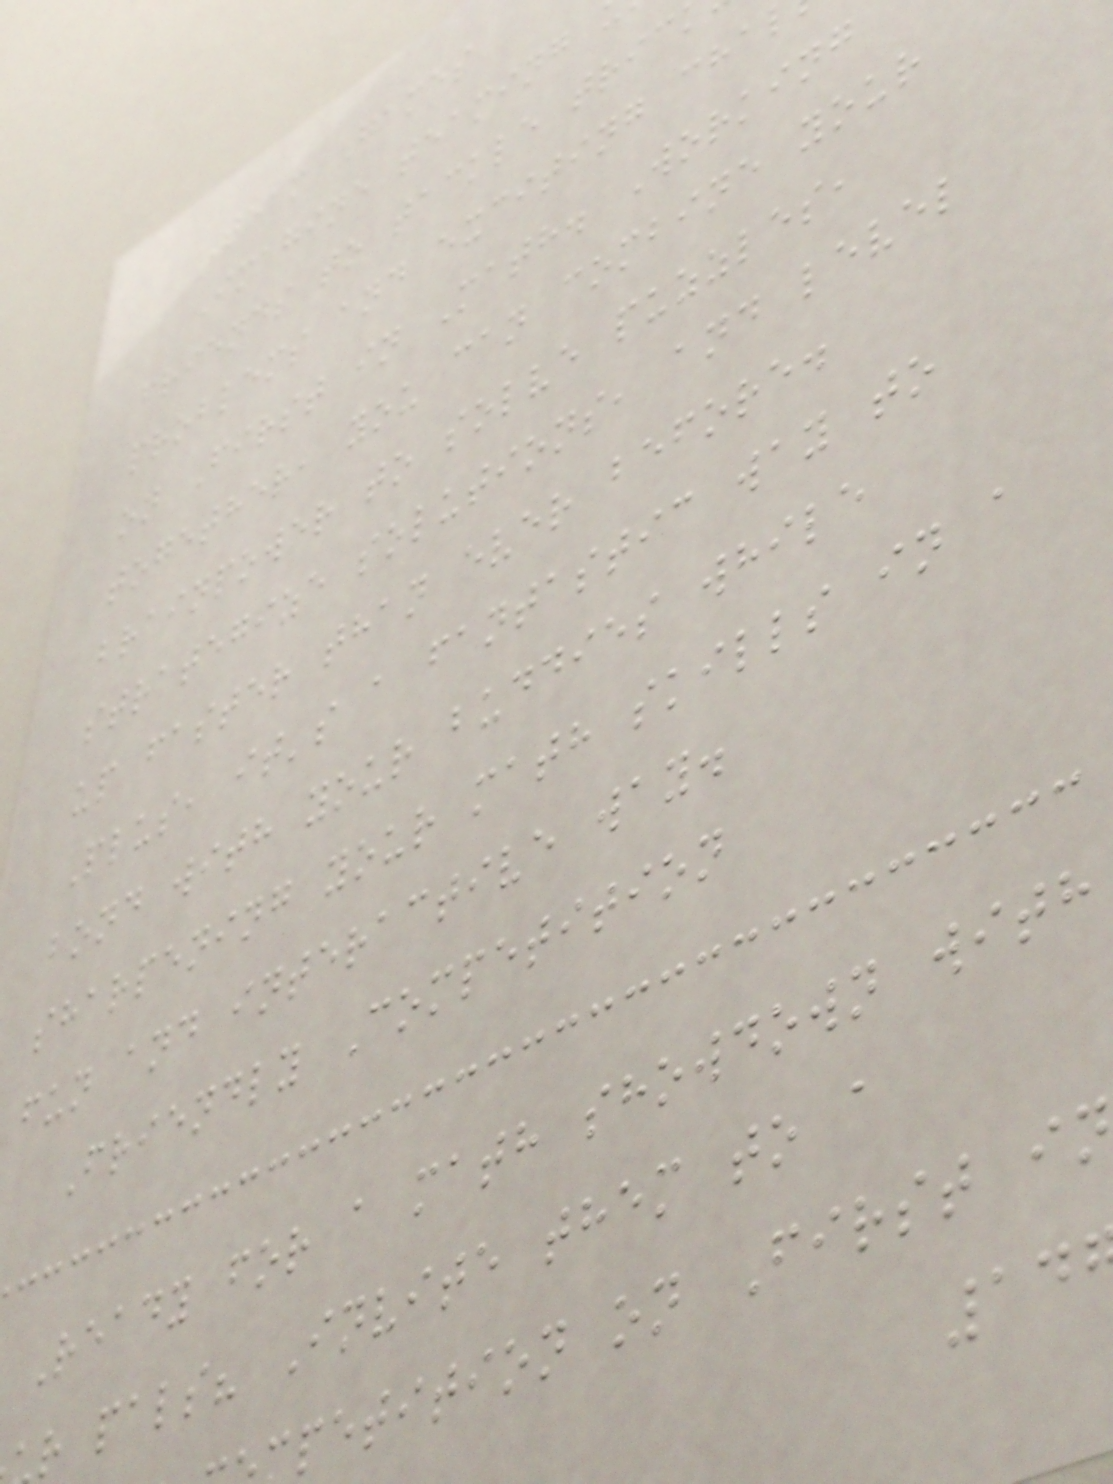Team Games
Imagine teaming
friends to tackle tric
problems and exciting cha
on First in Math. Working
together, you can combine your
brainpower to solve puzzles,
strategize solutions, and level
up faster than ever before.
Plus, it's a fantastic way to
bond with your buddies while
sharpening your math skills in a
fun and interactive way.
Friendly Competition
Ready for a math showdown with
r pals? Invite them to a
petition on First in
